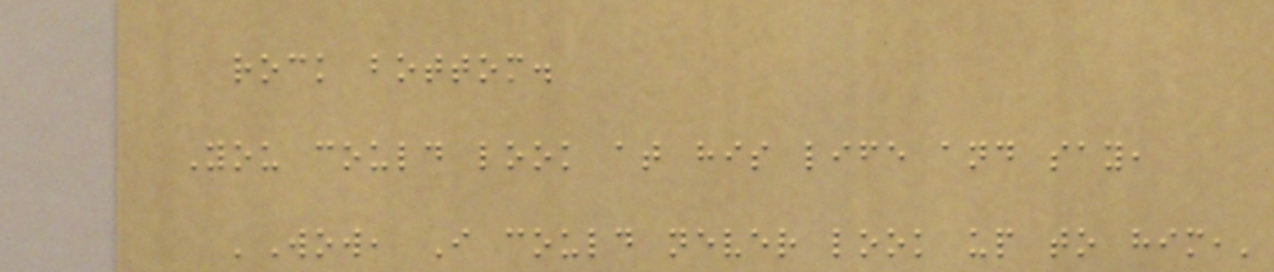rock bottom.
You could look at his life and say,
'Wow, I could never look up to him,'
